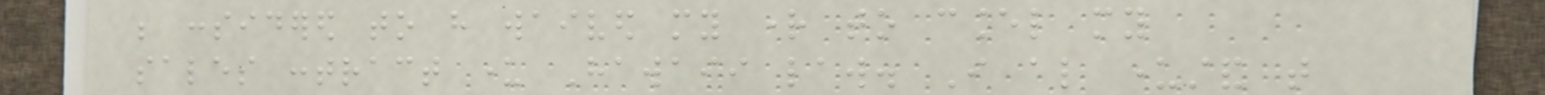be considered to have waived my right to cancel my
sales contract under Hawaii law. I also understand that
